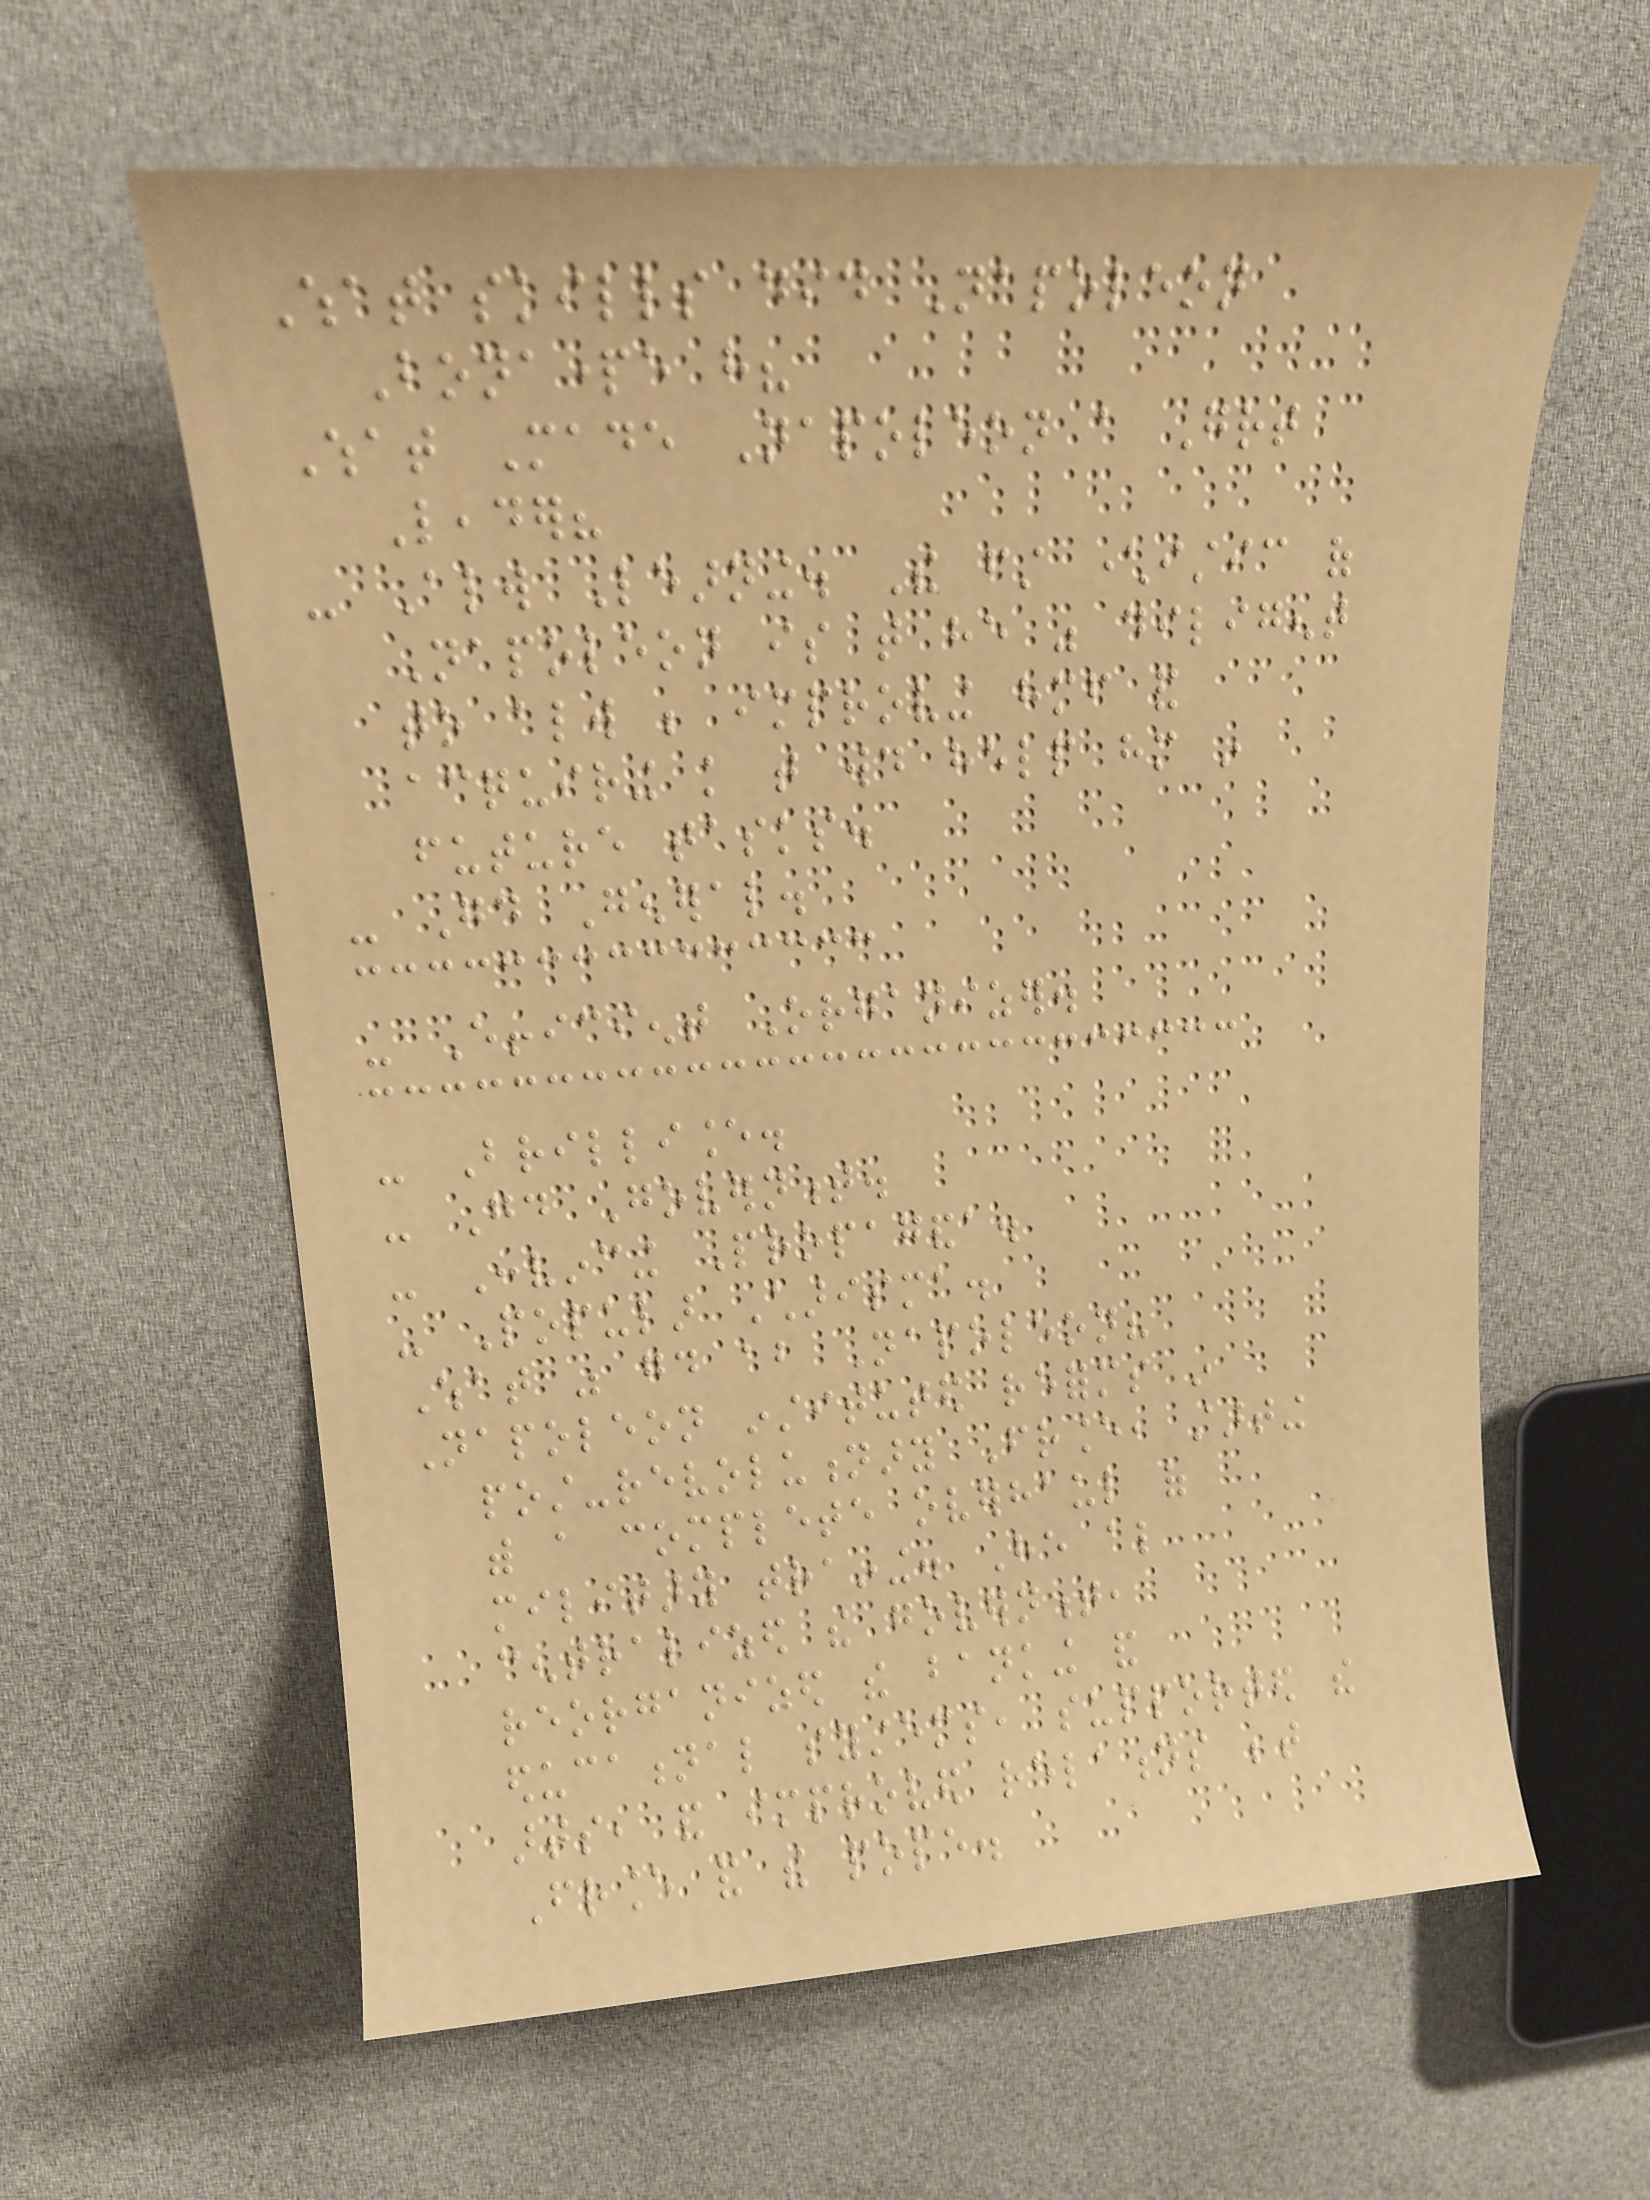What skills did Napoleon
Bonaparte have?
What Made Napoleon a Great
Leader?
- Always Learning. The first characteristic of
Napoleon is that he was diligent
to always be improving himself and
acquiring knowledge that would help him in
future tasks.
- Good General.
- Efficient Organizer.
- Brilliance.
- Good Government.
- Convincing Propaganda.
- Popular Charisma.
What was good about Napoleon?
Napoleon instituted reforms in
post-revolutionary France, starting
with a complete overhaul of
military training. He also
centralized the government,
reorganized the banking and
educational systems, supported the
arts, and improved relations between
France and the pope.
